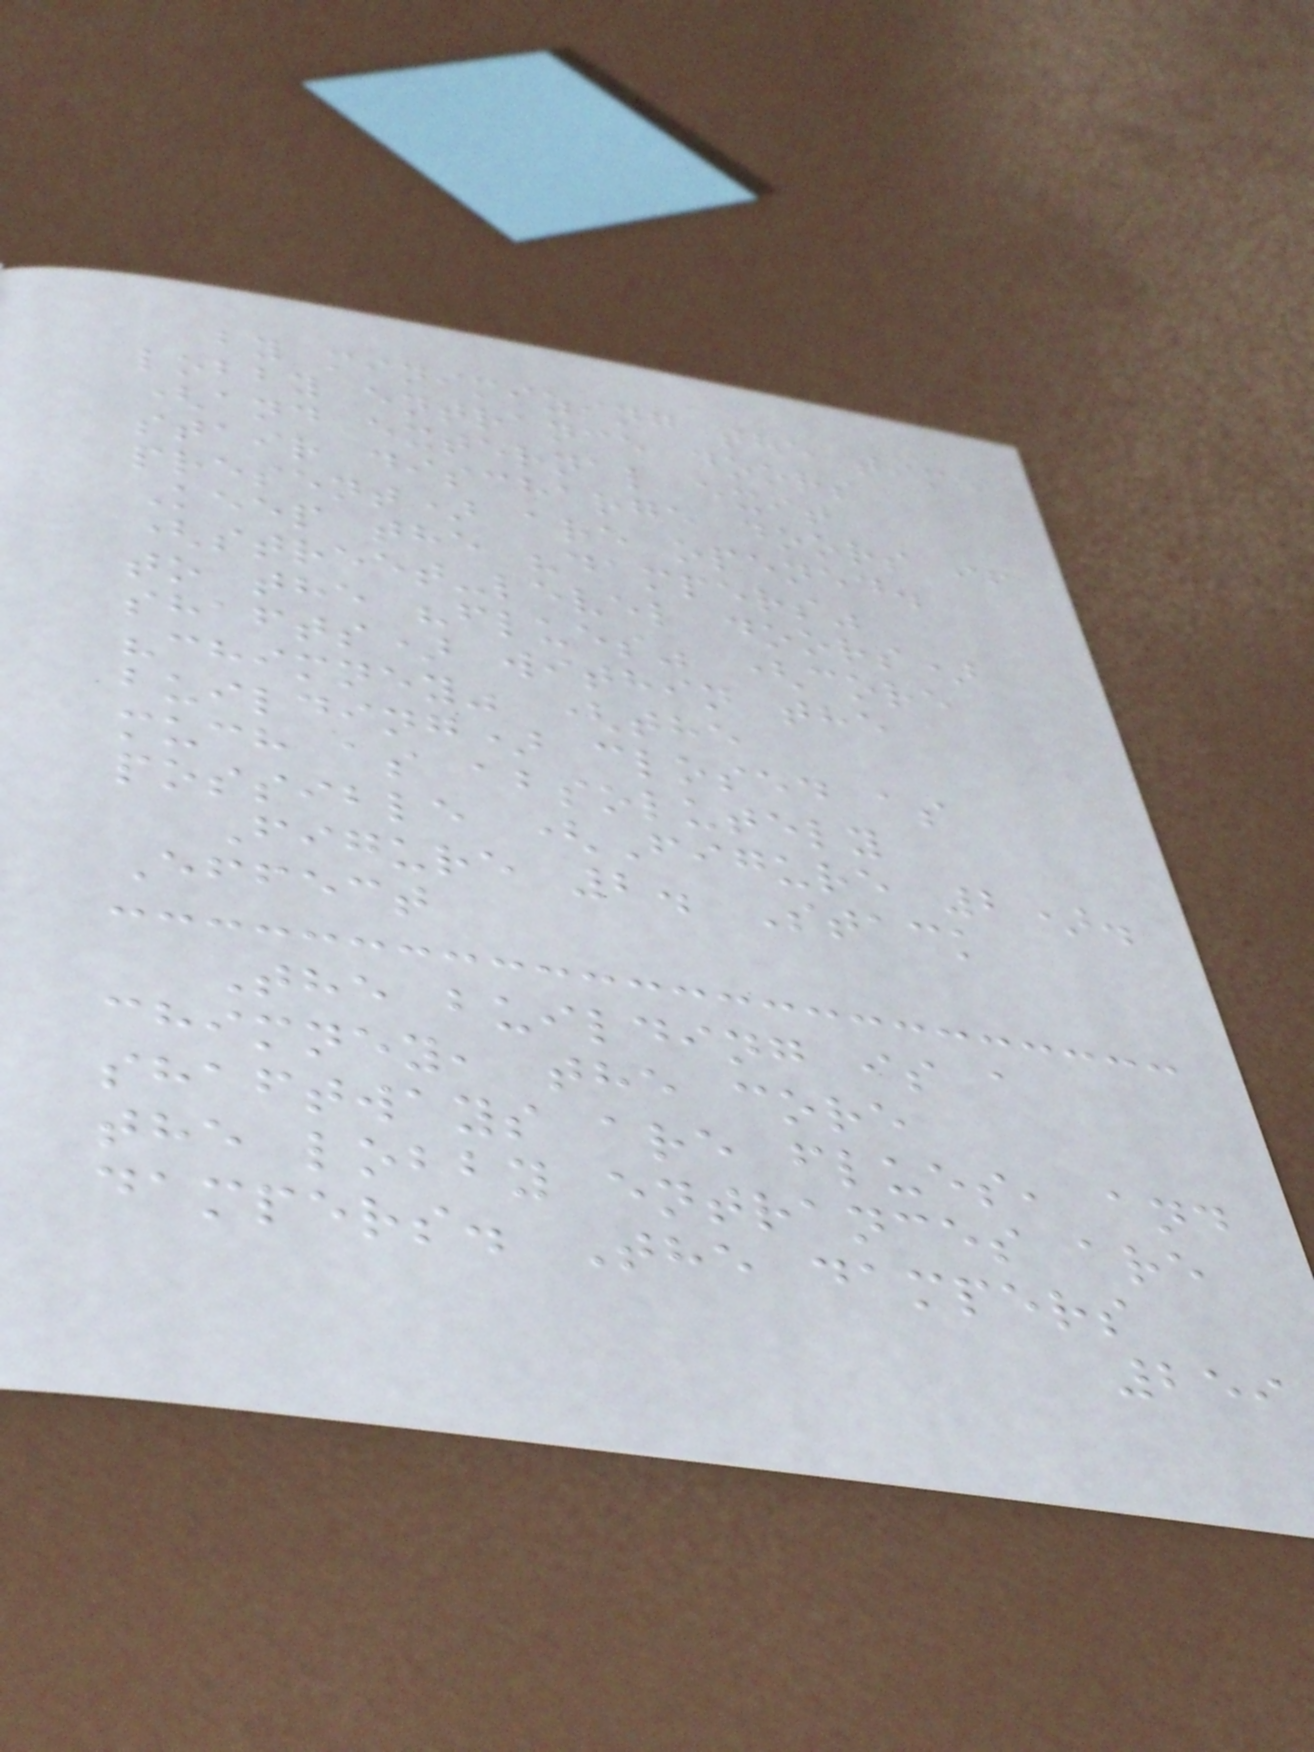by minimizing the time
lobby entrance doors
(and external exit
stair discharge doors if
present) are opened.
Keep the "dampers"
(street-level doors)
to the "flues" (core
shafts) within the
"chimney" (the
building) closed as
much as absolutely
possible (Figure 2).
Figure 2. Stack
Effect
The building is a
chimney, the core
shaftways are flues, and
the lobby entrances are
dampers. The dampers
259
